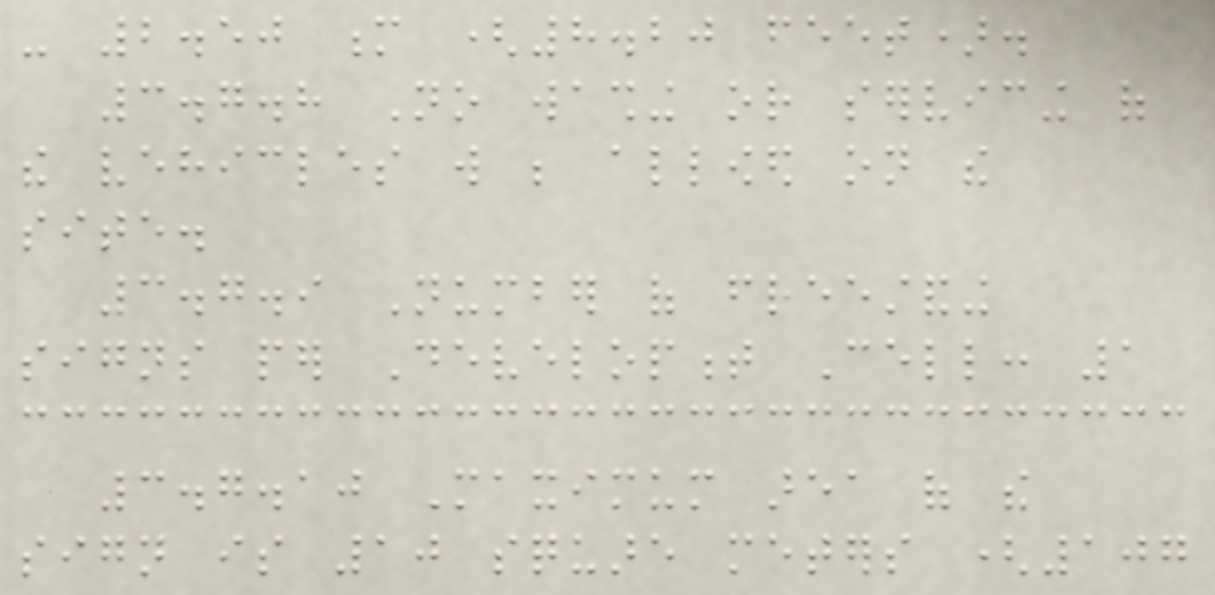- 2.50 m (8.20 feet).
3.7.8 No washing or servicing of
the vehicles will be allowed on the
site.
3.7.9 Number of freestanding
signs per Development Cell: 1
3.7.10 Maximum area of the
sign is 10 square meters (107
